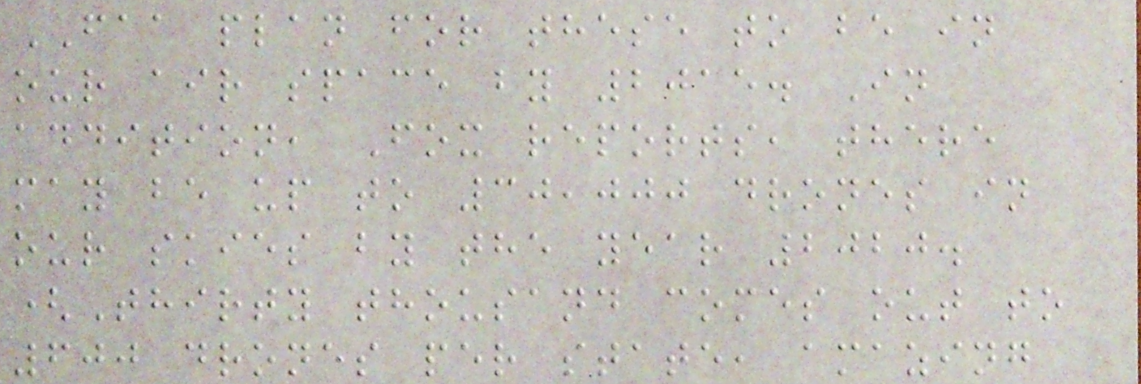FAA plan for these to be in
our air space by 2015. In
addition, Fox reports, there
may be up to 30,000 drones in
our skies by the year 2020.
(Thirty thousand comes out to
600 drones per state, amazing
